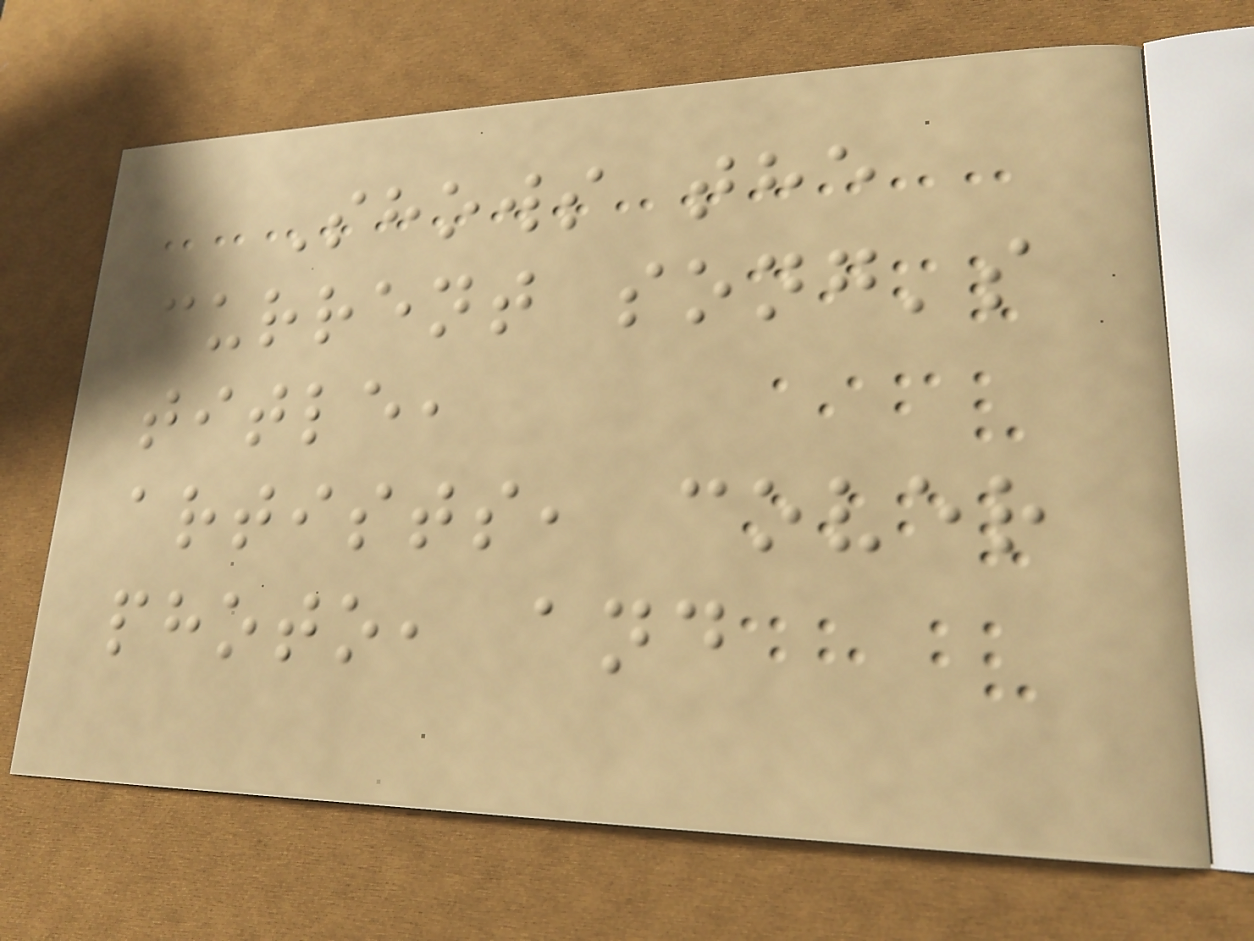Shows the
current song's
title,
artists, cover
photo, and
